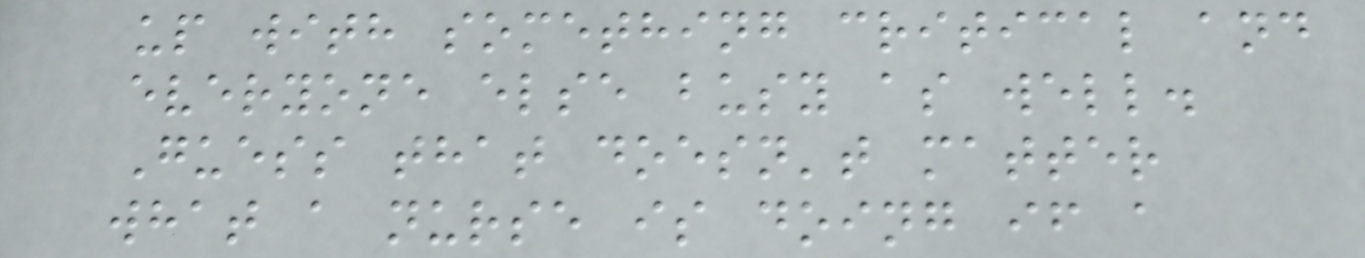up with something critical and
everyone else busy as well.
Guess that doesn't matter
what a nurse is doing if a
